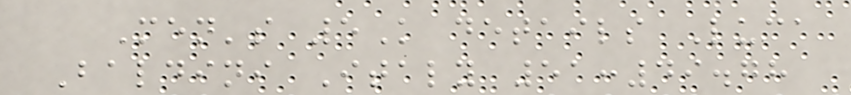Men's 5K details Luca
Baldini Italy 51:49.78
